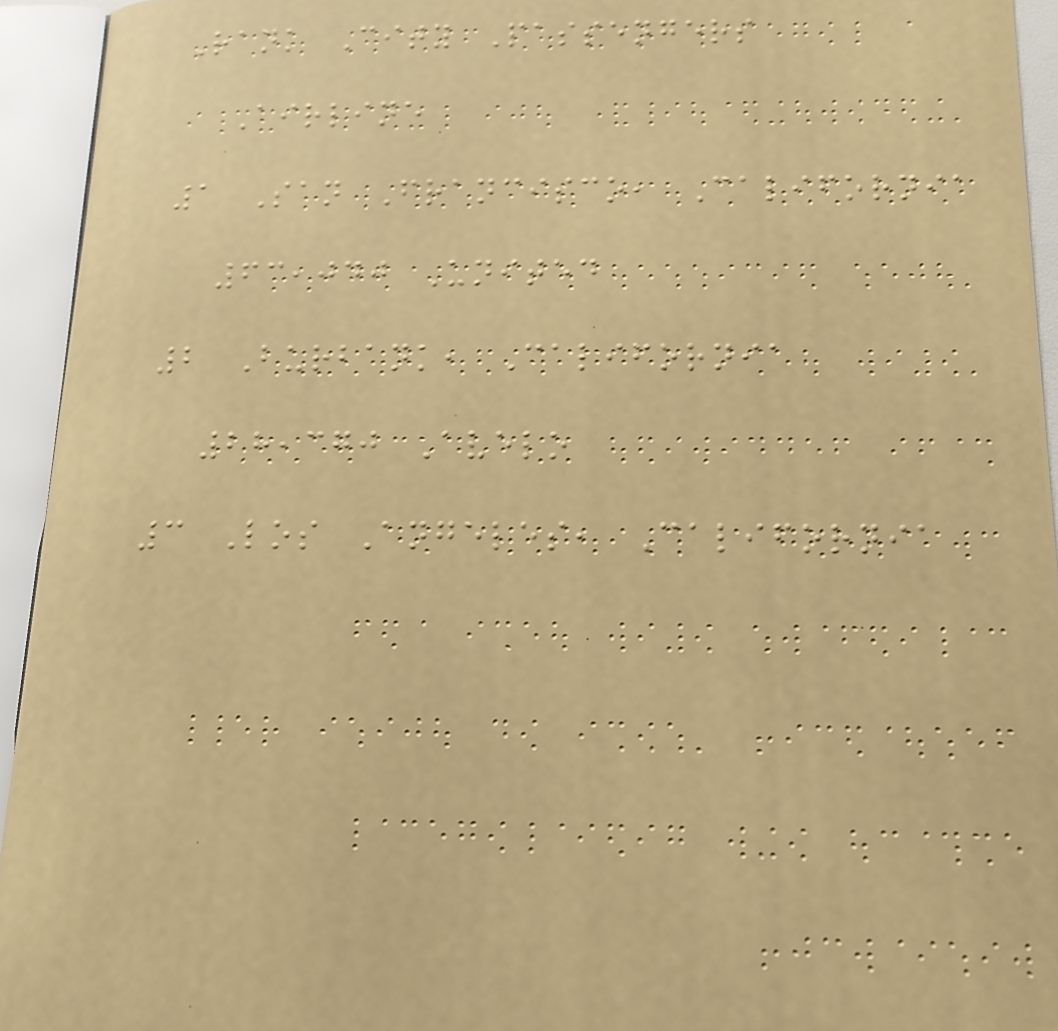Rank City Passengers
Airline
1 San Francisco, California
63,040 United
2 Burbank, California
28,370 Avelo
3 Los Angeles, California
